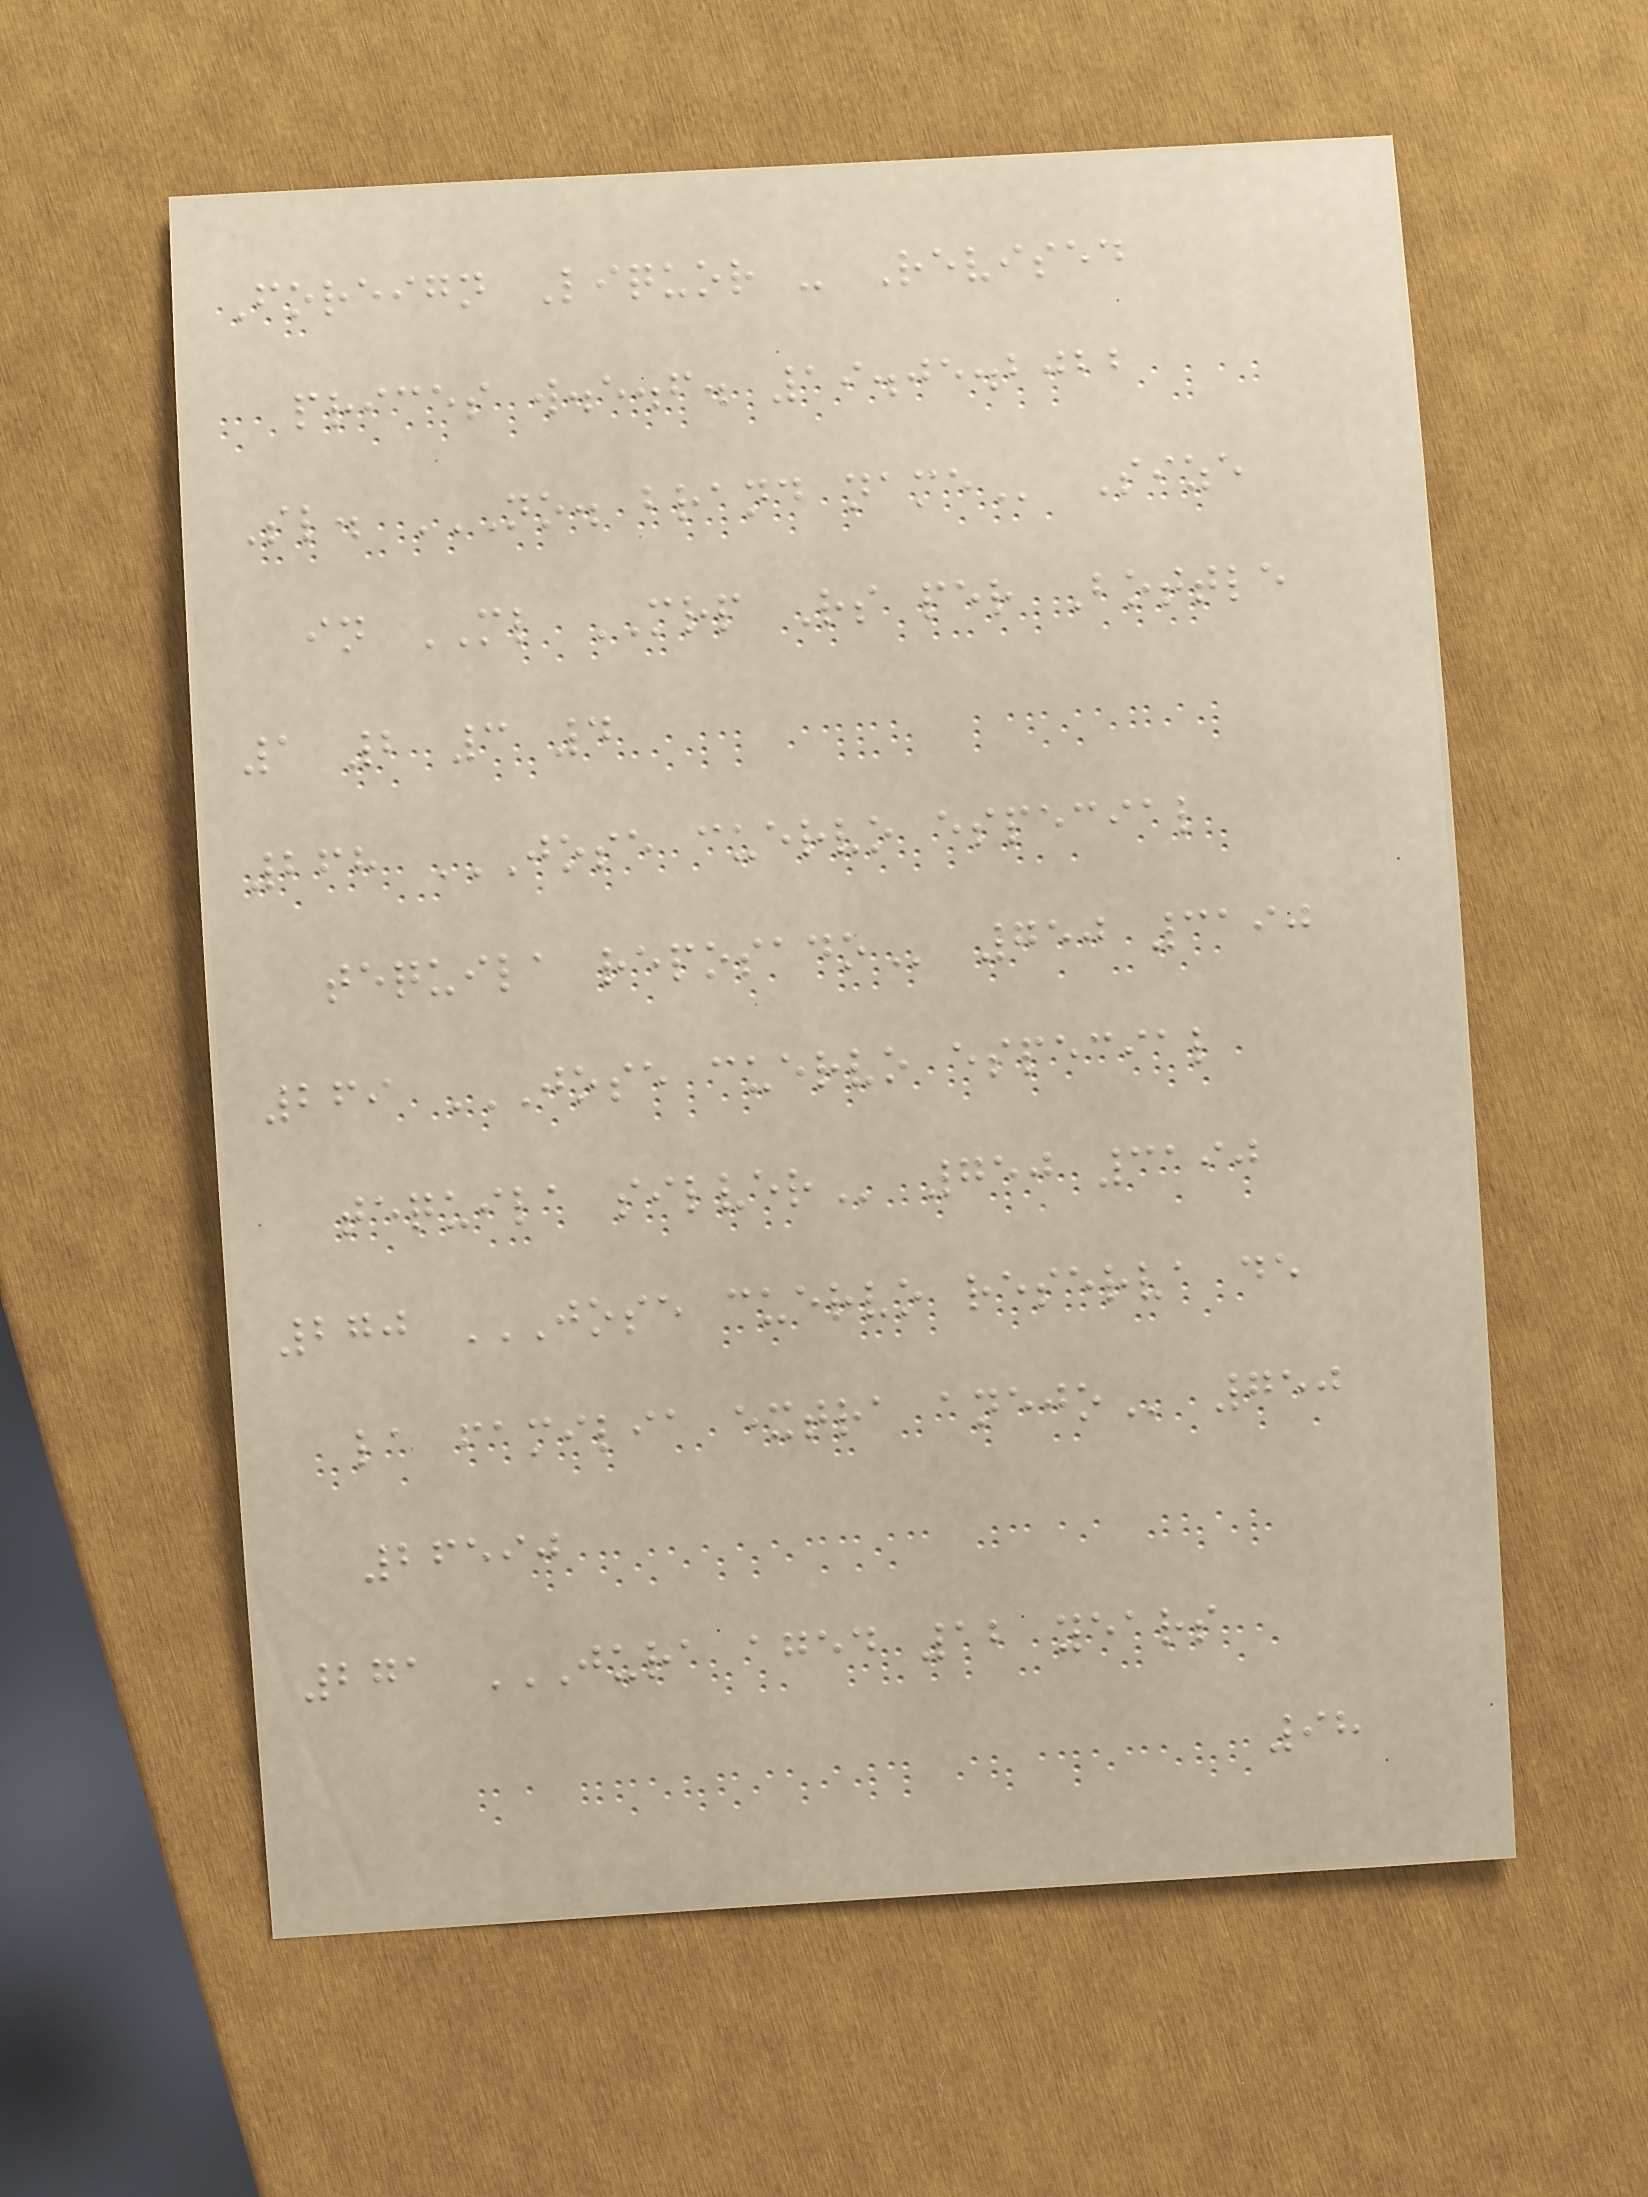Foreign Liquor - Revised
prices w.e.f. 19.05.2022
Sl. NO. BRAND NAME Size
in ML MRP Rs per Bottle
1 2 3 4
268 JOSE CUERVO ESPECIAL
TEQUILA REPOSADO 750 3190
269 JOSE CUERVO ESPECIAL
TEQUILA SILVER 750 3190
270 JOSE CUERVO RESERVA DE
LA FAMILIA EXTRA ANEJO 750
26590
271 JURA AGED 12 YEARS
98
